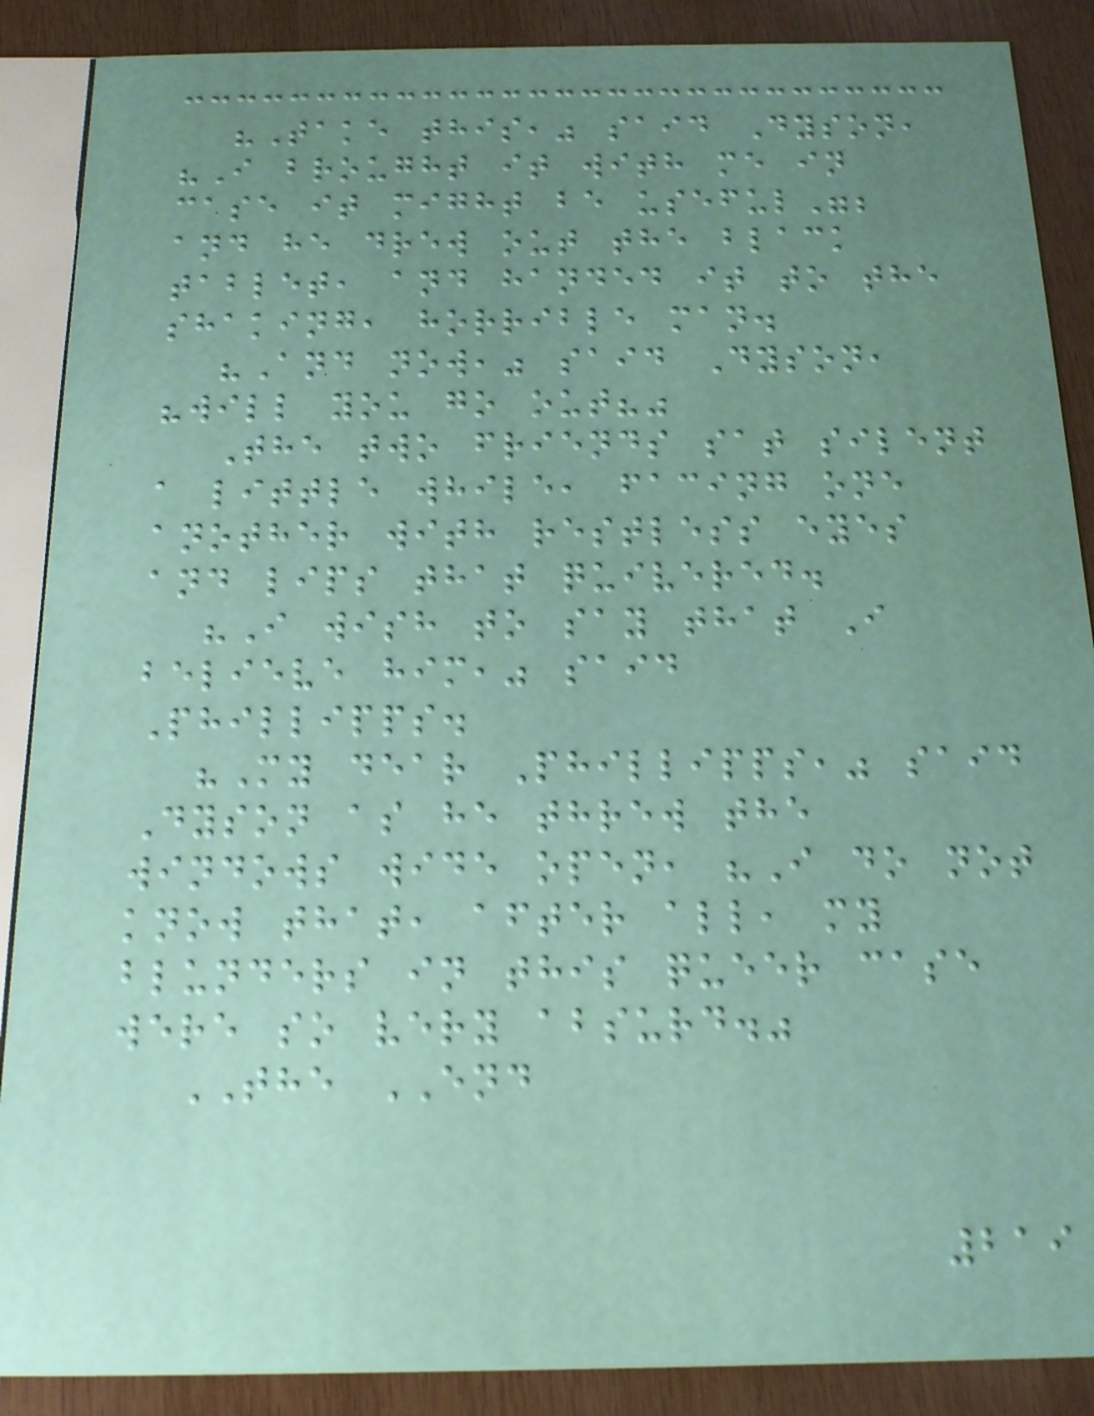"Take this," said Dyson,
"I brought it with me in
case it might be useful";
and he drew out the black
tablet, and handed it to the
shaking, horrible man.
"And now," said Dyson,
"will you go out?"
The two friends sat silent
a little while, facing one
another with restless eyes
and lips that quivered.
"I wish to say that I
believe him," said
Phillipps.
"My dear Phillipps," said
Dyson as he threw the
windows wide open, "I do not
know that, after all, my
blunders in this queer case
were so very absurd."
THE END
219
